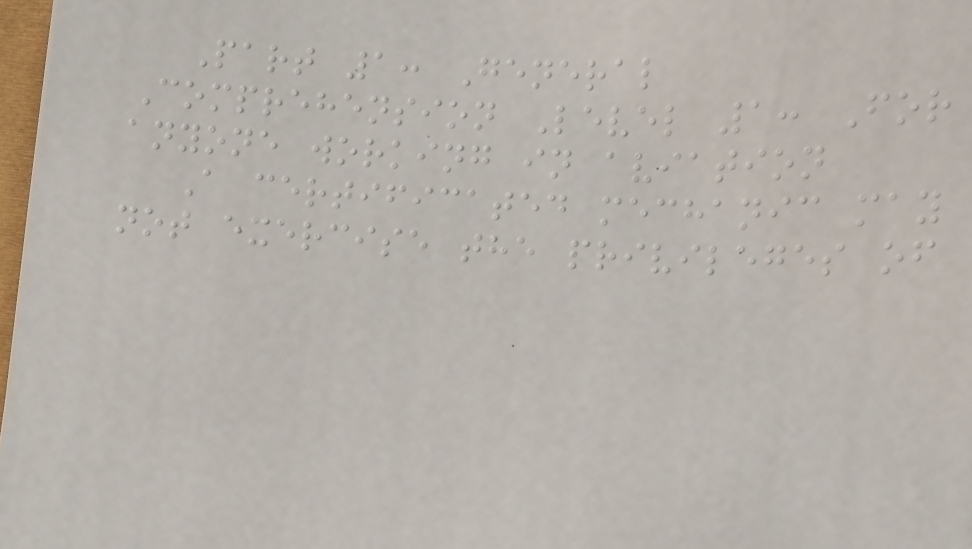Part 1: General
Comprehension Level 1: For
anyone working in aviation
A certificated mechanic may
not exercise the privileges of
